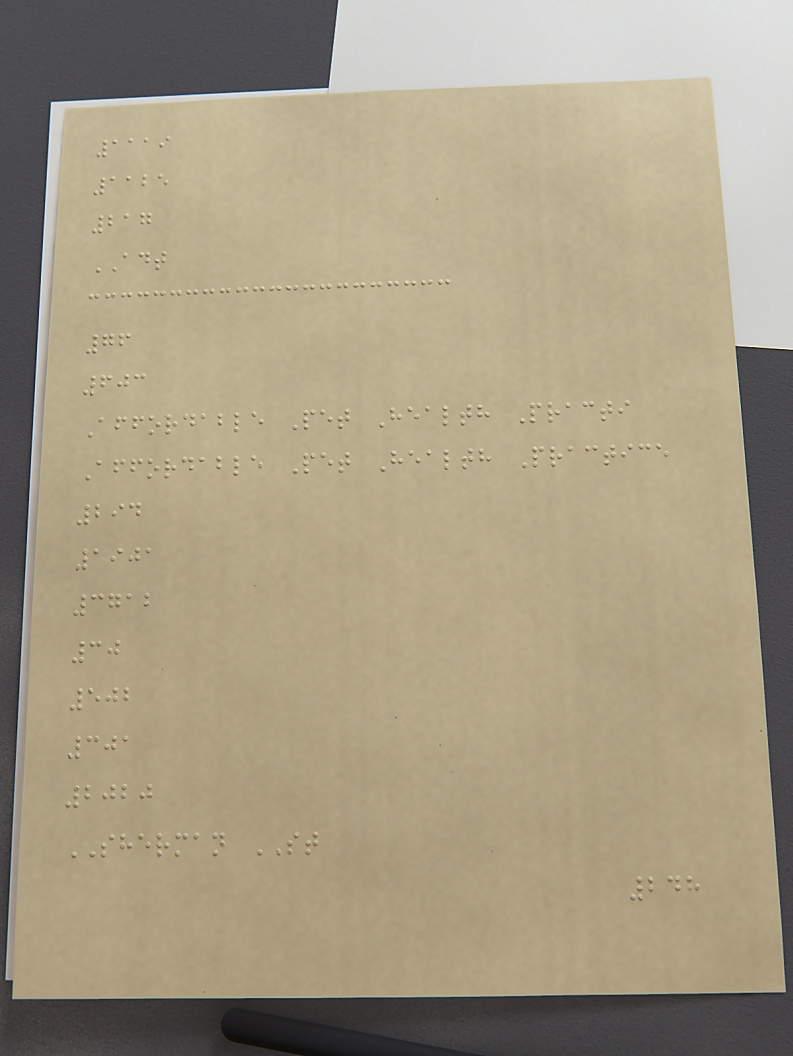1119
1125
217
ADT
76
603
Affordable Pet Health Practi
Affordable Pet Health Practice
294
1901
3712
30
502
301
2020
SHERMAN ST
248
